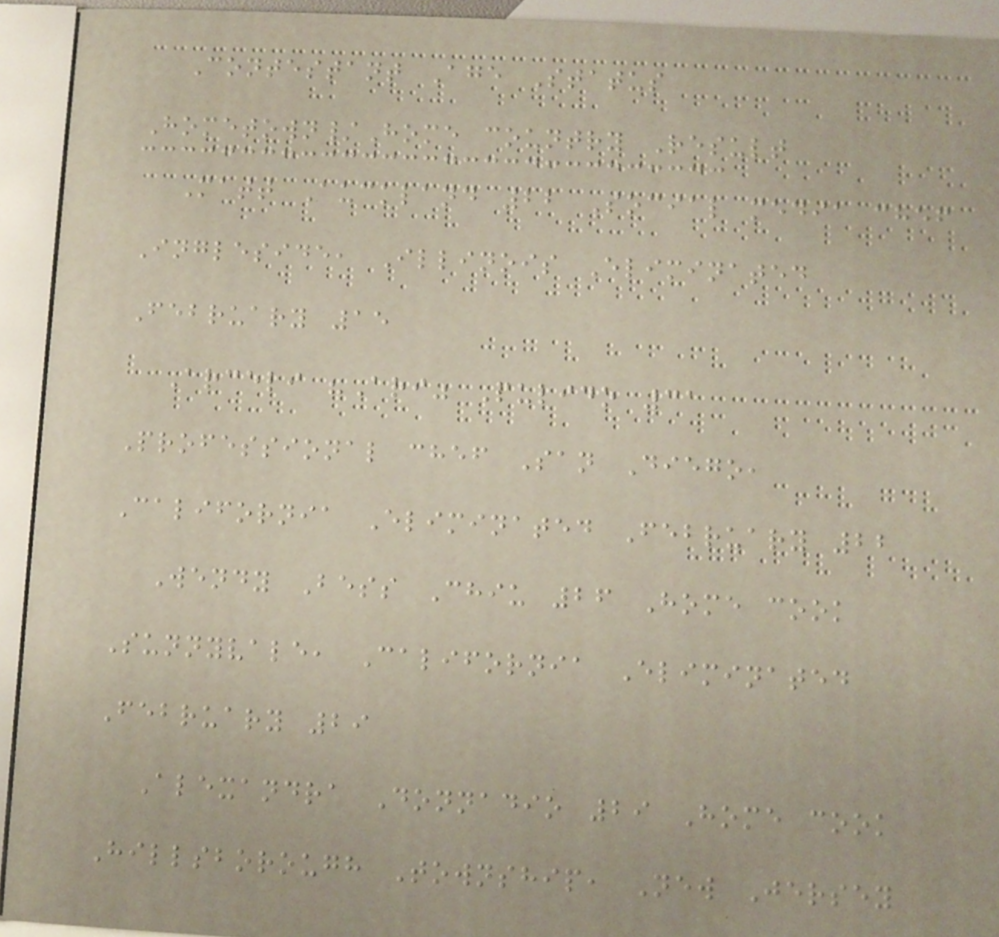Contestant Age Status
Hometown/Home country Result
Matt Auckland 22 Social media chef
Ingleside, Illinois Eliminated
February 15
Arceli "Ari" Pulido 31
Professional chef San Diego,
California Eliminated February 22
Wendy Bess Chiu 26 Home cook
Sunnyvale, California Eliminated
February 29
Alexandra Donnadio 29 Home cook
Hillsborough Township, New Jersey
